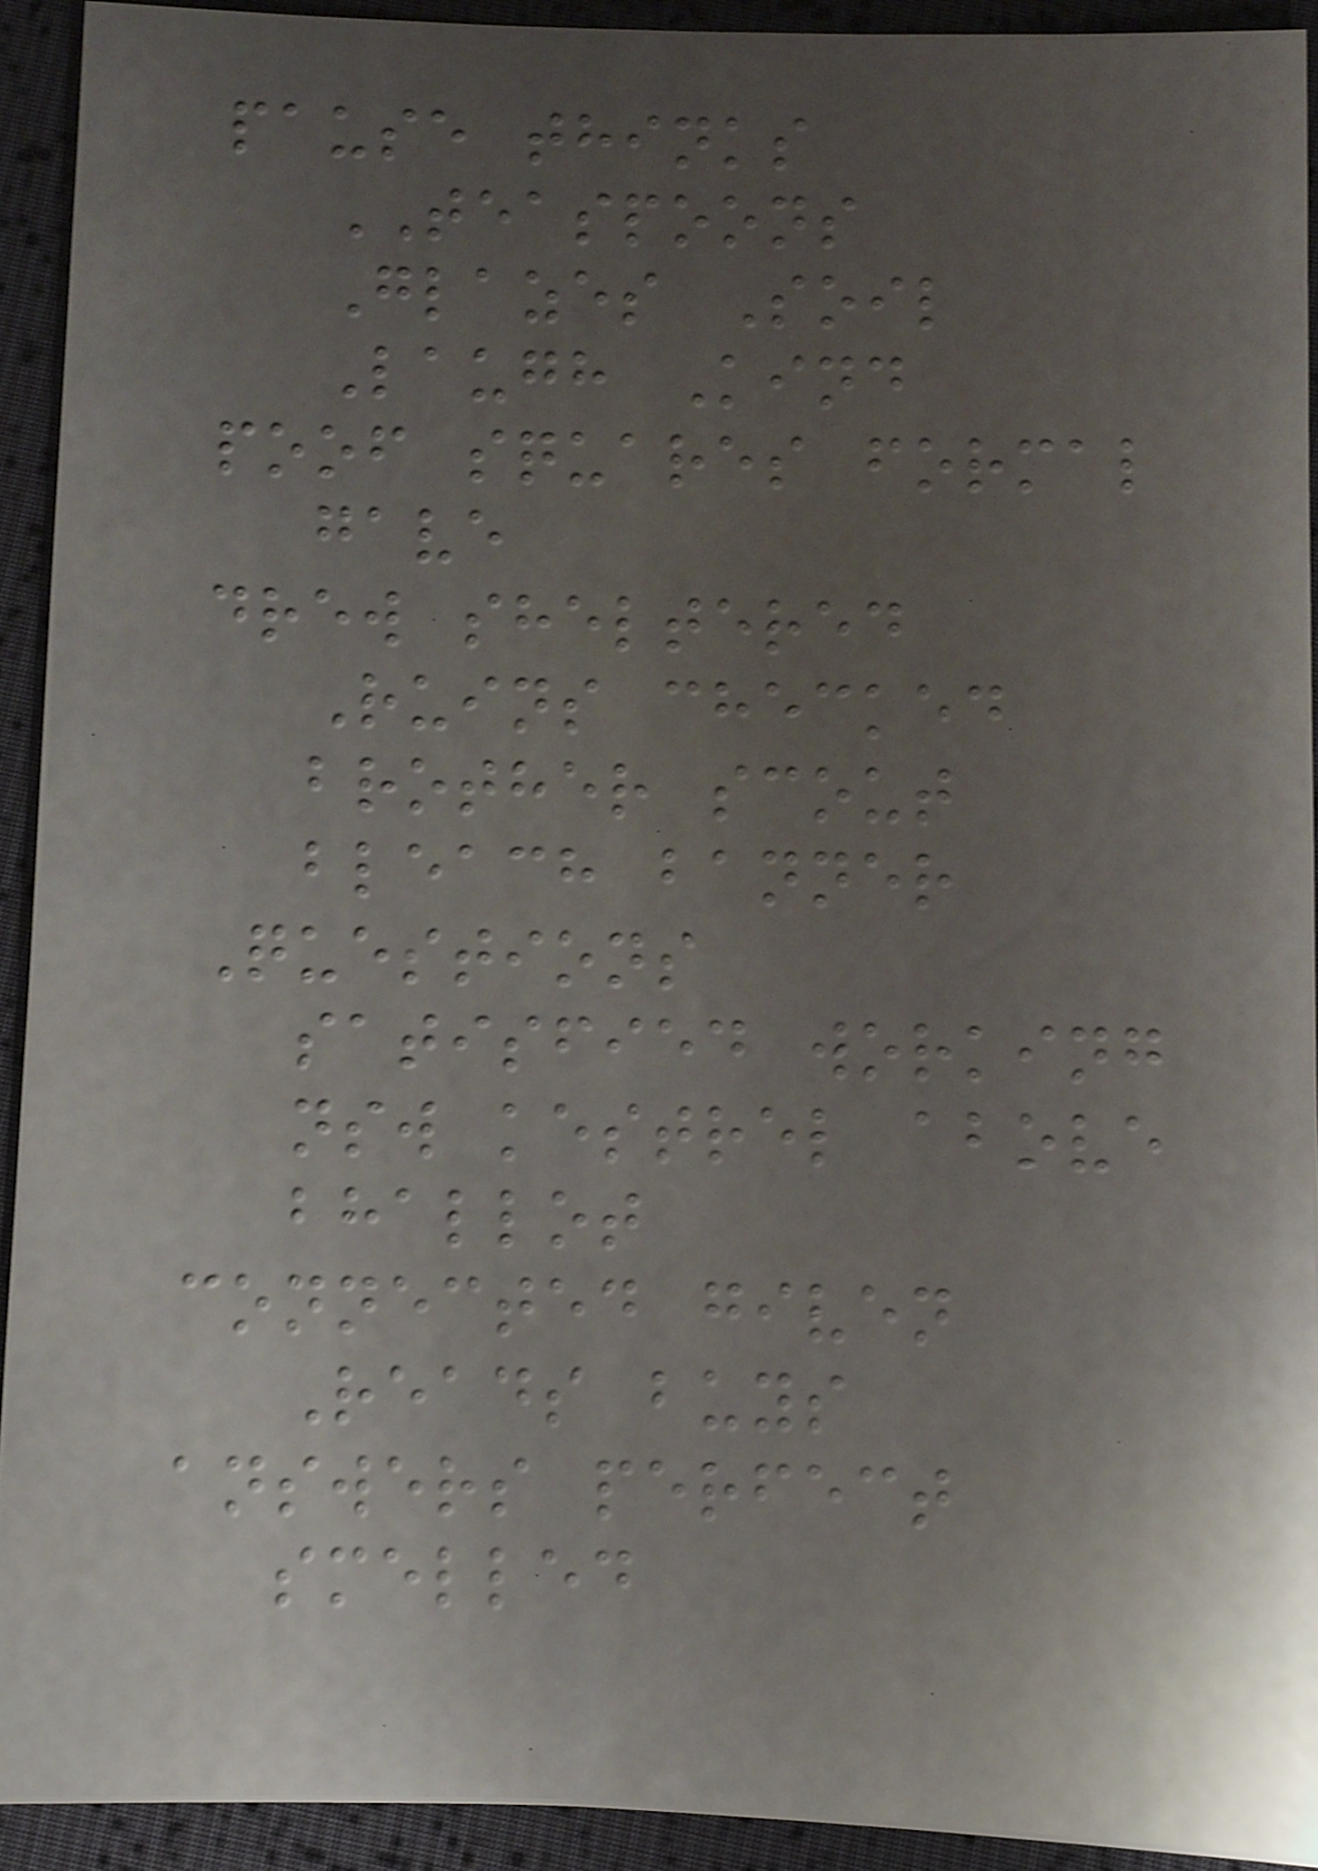pause thinks
TEASPOONS
Glazes Soil
Laugh Kind
poof squares formal
gave
drew sheltered
Ruins checked
brother scout
bleach banner
Questions
satisfied working
nsw kestrel above
bhallot
connected given
Reads buys
answers perfect
smelled
